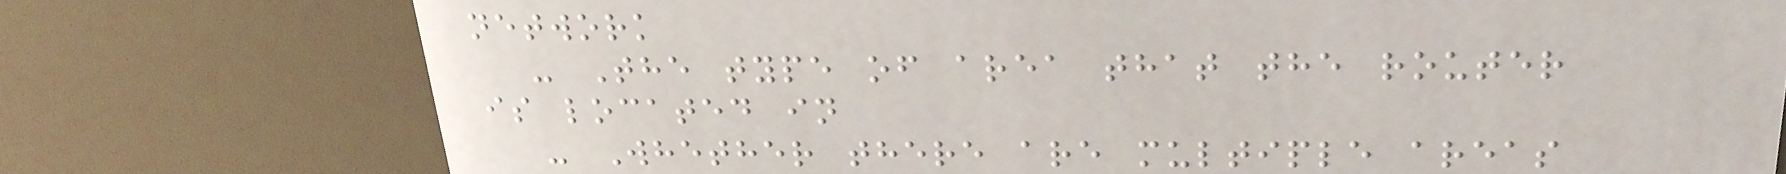network
- The type of area that the router
is located in
- Whether there are multiple areas
